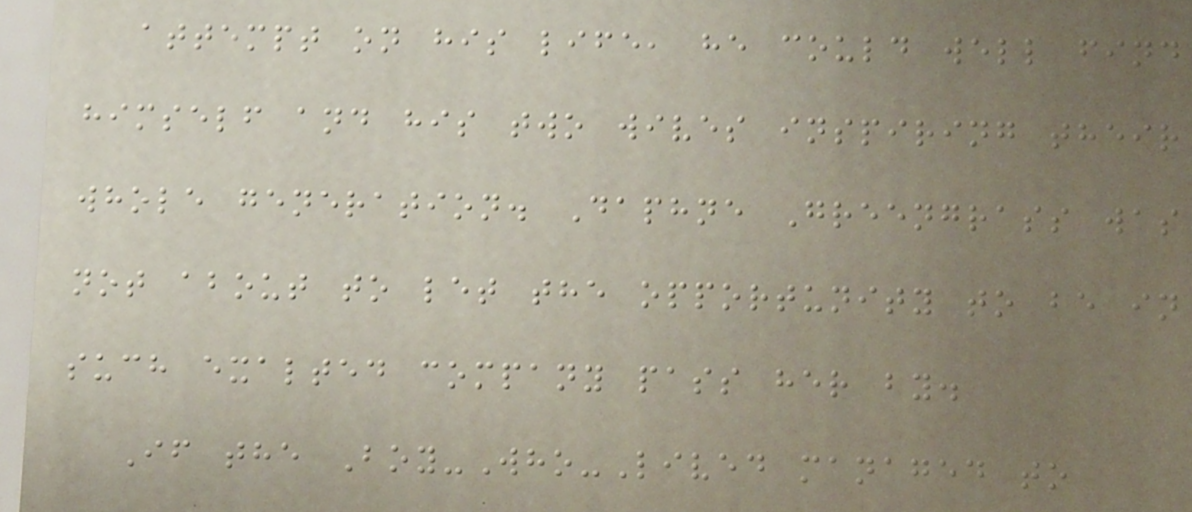attempt on his life, he could well find
himself and his two wives inspiring their
whole generation. Daphne Greengrass was
not about to let the opportunity to be in
such exalted company pass her by.
If the Boy-Who-Lived managed to
